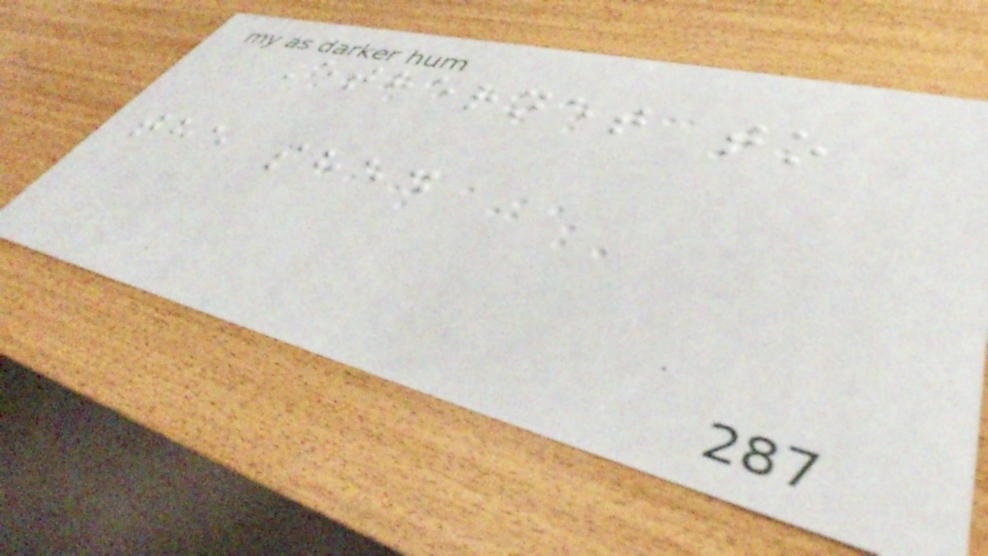Ethernet to
the shed
